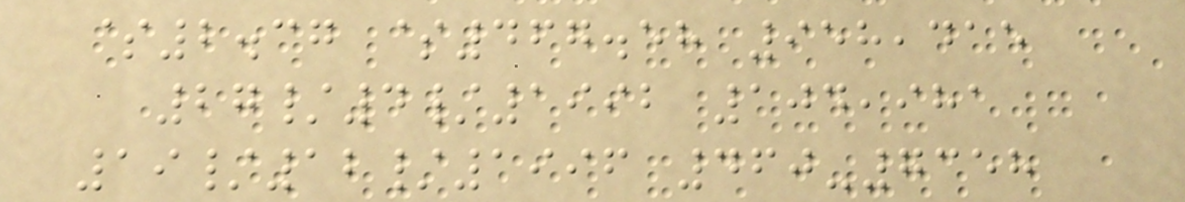$2.37 $467.58 958,415
27/4/1992 104,981
19/12/1996 460-7358
